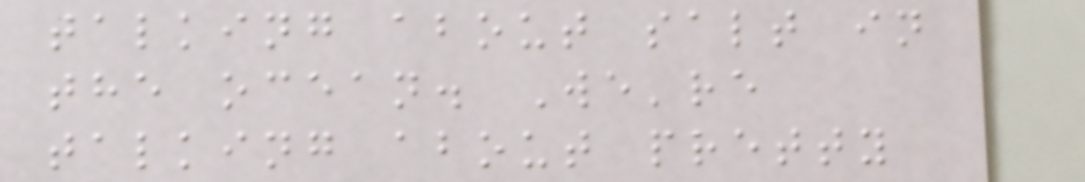talking about salt in
the ocean. We're
talking about pretty
